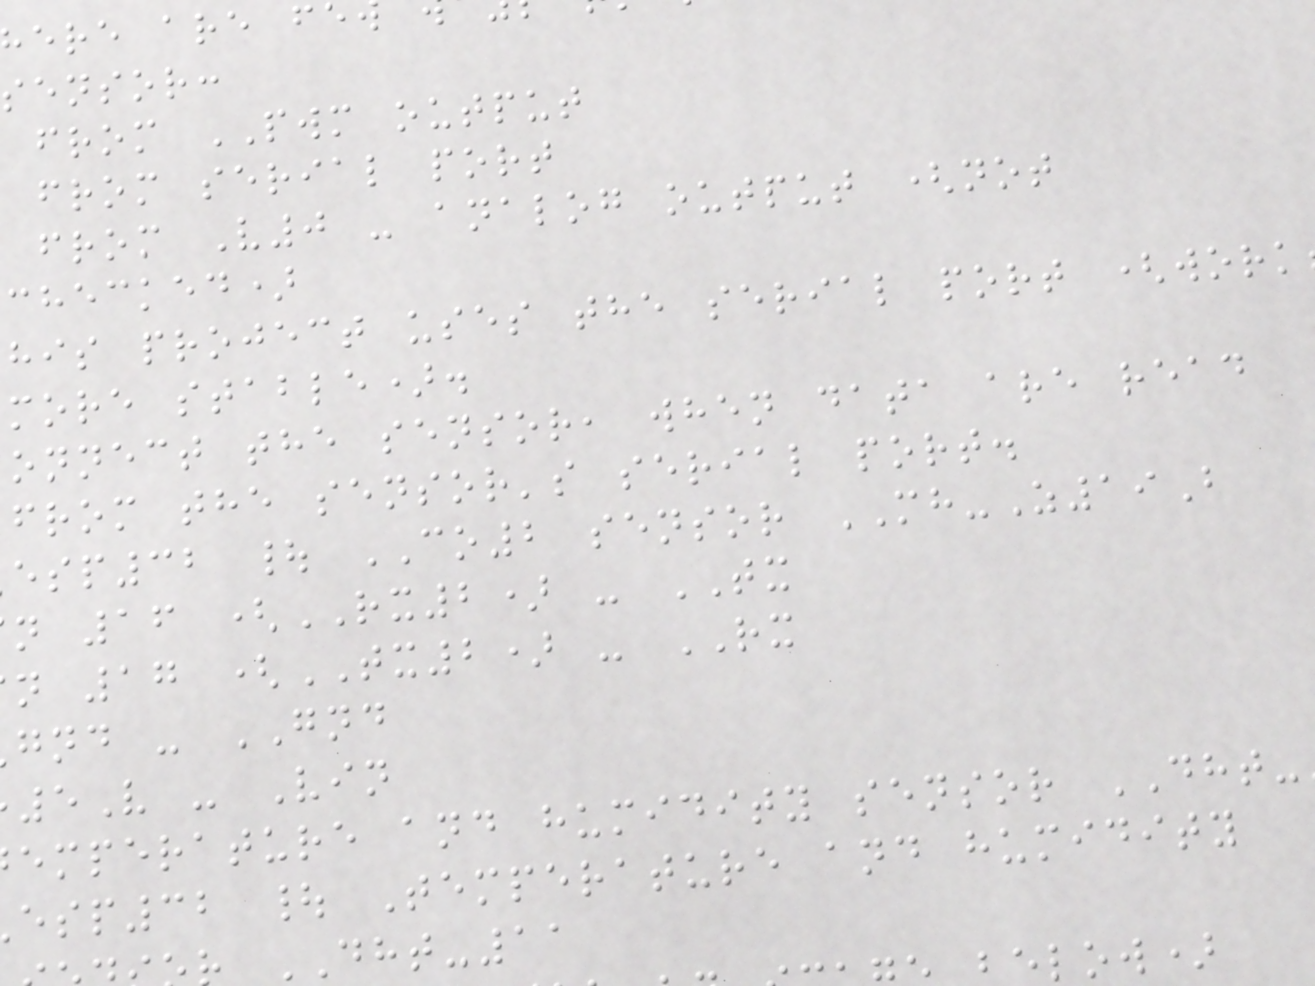sensor:
from PWM output
from serial port
from V0 - analog output (not
checked)
his project uses the serial port (work
more stable).
onnect the sensor, when data are read
from the sensor's serial port.
esp32 | CO2 sensor MH-Z19B
n 16 (RX2) - TX
n 17 (TX2) - RX
gnd - GND
5V - Vin
emperature and humidity sensor DHT-
esp32 | Temperature and humidity
DHT-11
